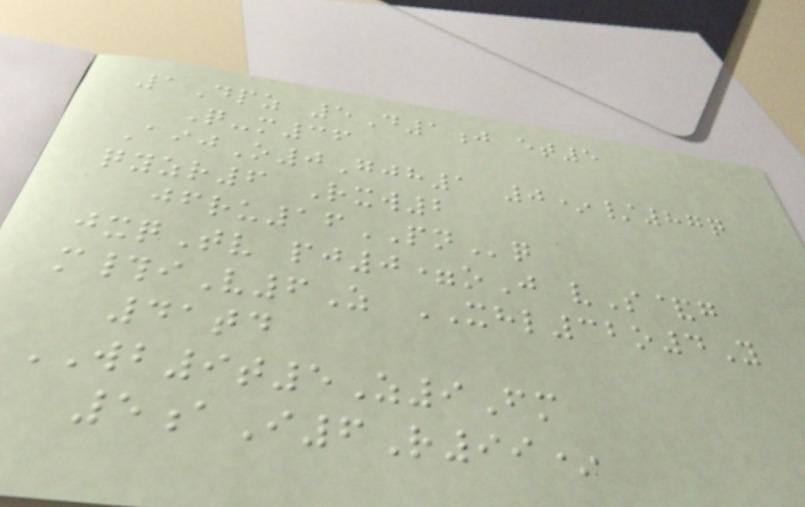1Dpz 5D1j et5
Q-m36
AijO0Gjh1 0*/87q
qyzr6 Rxw2
jfru16PNq
jxqTv pj0=oJ vS&g
m#iV6Z XHL32o4Y
41td
WB9t5Z9Fm
5aI6R99*
